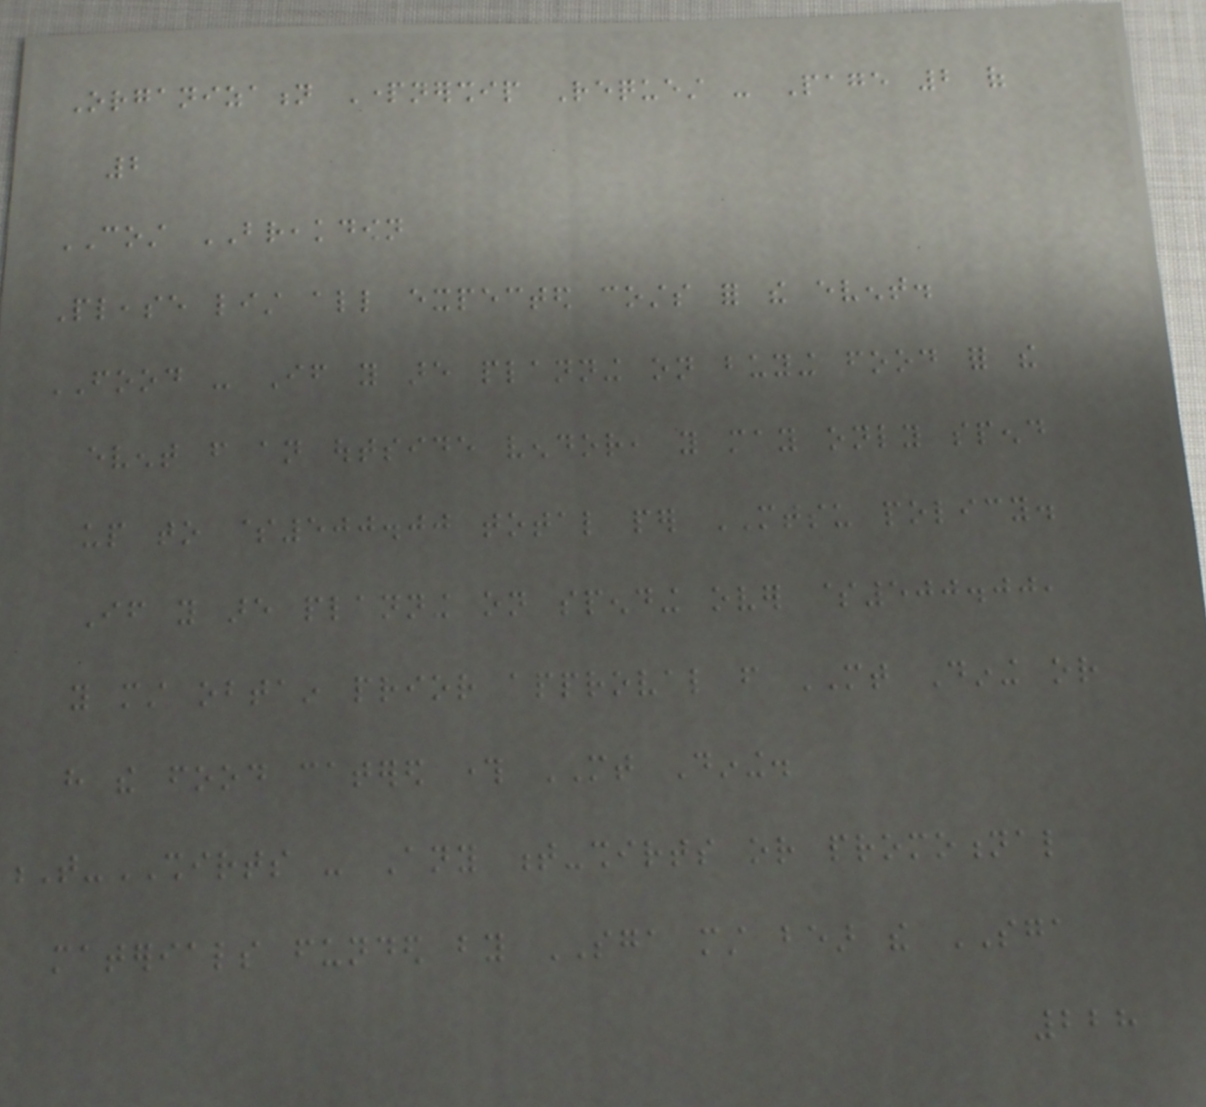Organization Partnership Request - Page 2 of
2
COST BREAKDOWN
Please list all expected costs for the event.
FOOD - If you are planning on buying food for the
event from an outside vendor, you may only spend
up to $500.00 total per MTSU policy.
If you are planning on spending over $500.00,
you must obtain prior approval from MT Dining or
have the food catered through MT Dining.
T-SHIRTS - Any t-shirts or promotional
materials funded by SGA must bear the SGA
228
